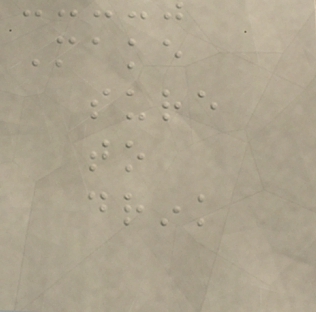Make
sure
to
drink
